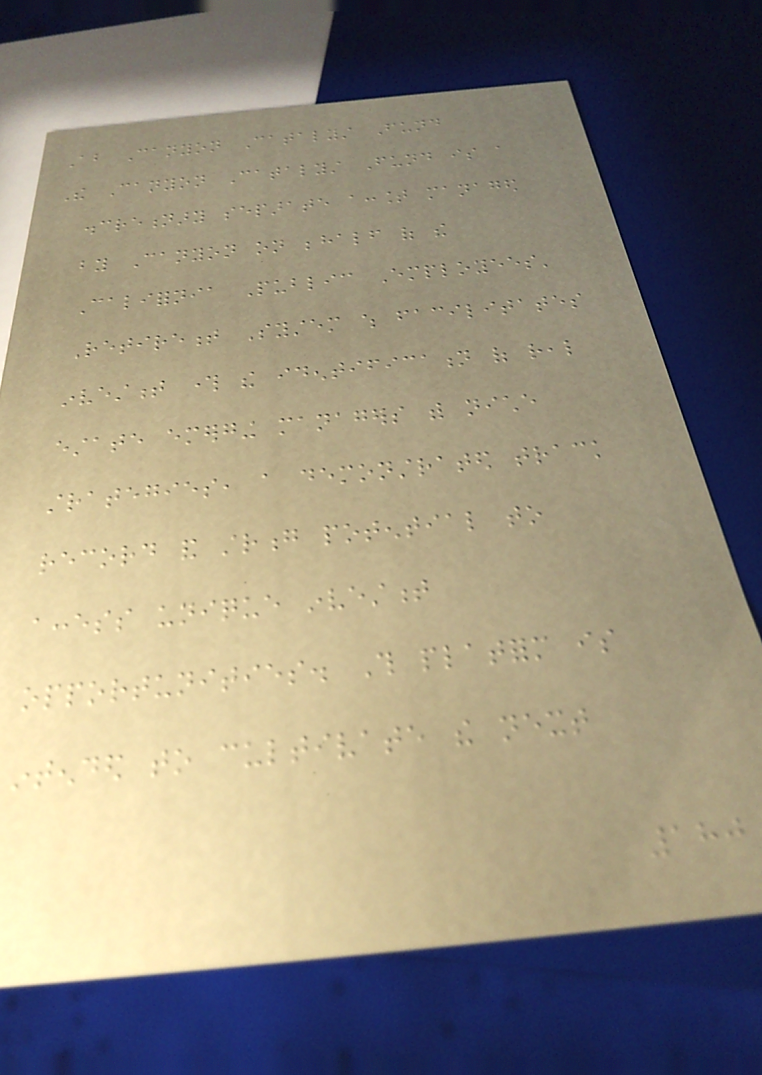About Canyon Catalyst Fund
The Canyon Catalyst Fund is a
discretionary separate account managed
by Canyon on behalf of the
California Public Employees'
Retirement System which facilitates
investment through the identification of real
estate emerging managers with niche
strategies, a demonstrated track
record and strong potential to
access unique investment
opportunities. This platform is
intended to cultivate the next
180
